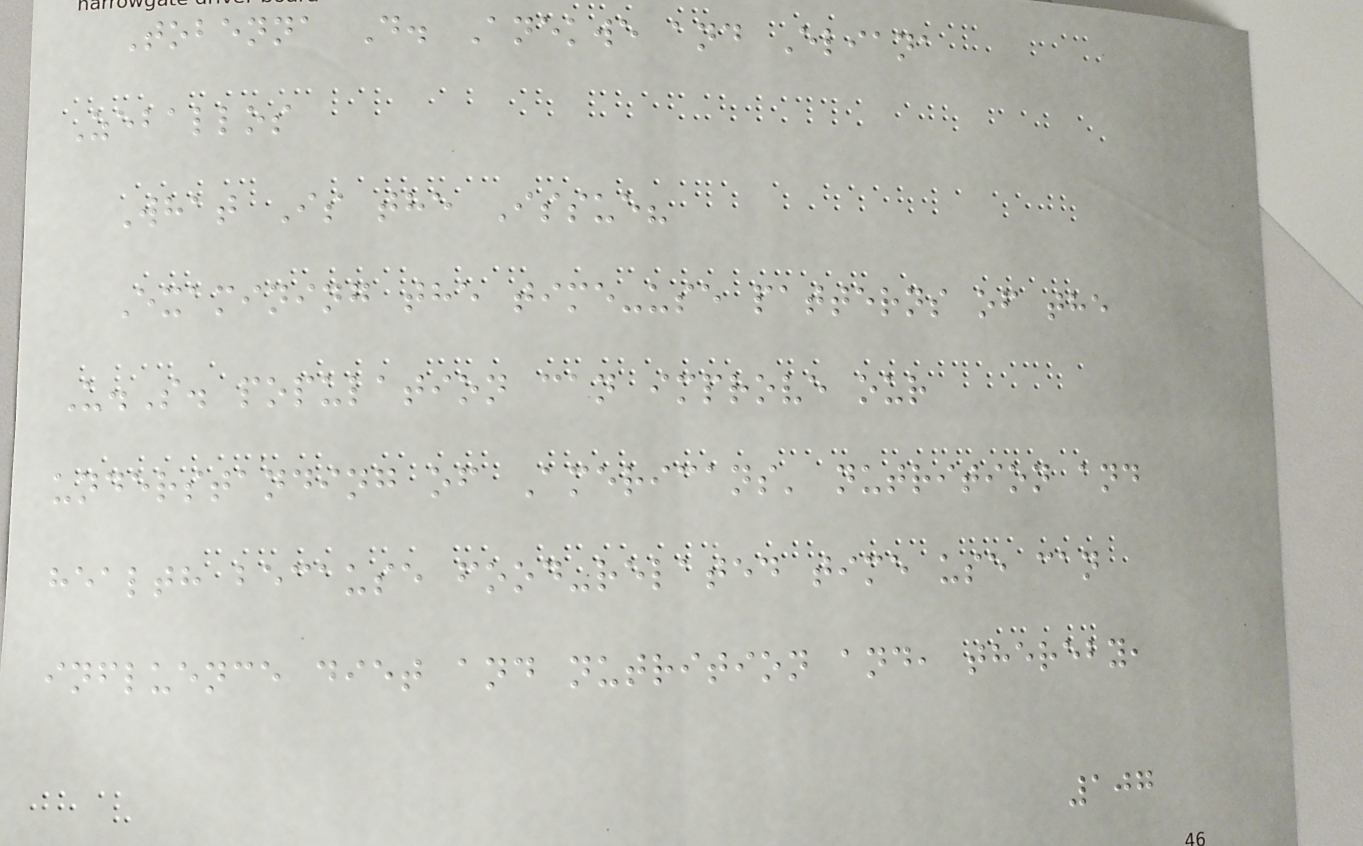Tobenna D. Anekwe and Eliana
Zeballos
What Is the Issue?
Examining the time-use patterns of the
U.S. population can improve our
understanding of Americans' nutrition and
health because food-related time use can
influence diet and nutrition and, thereby,
107
